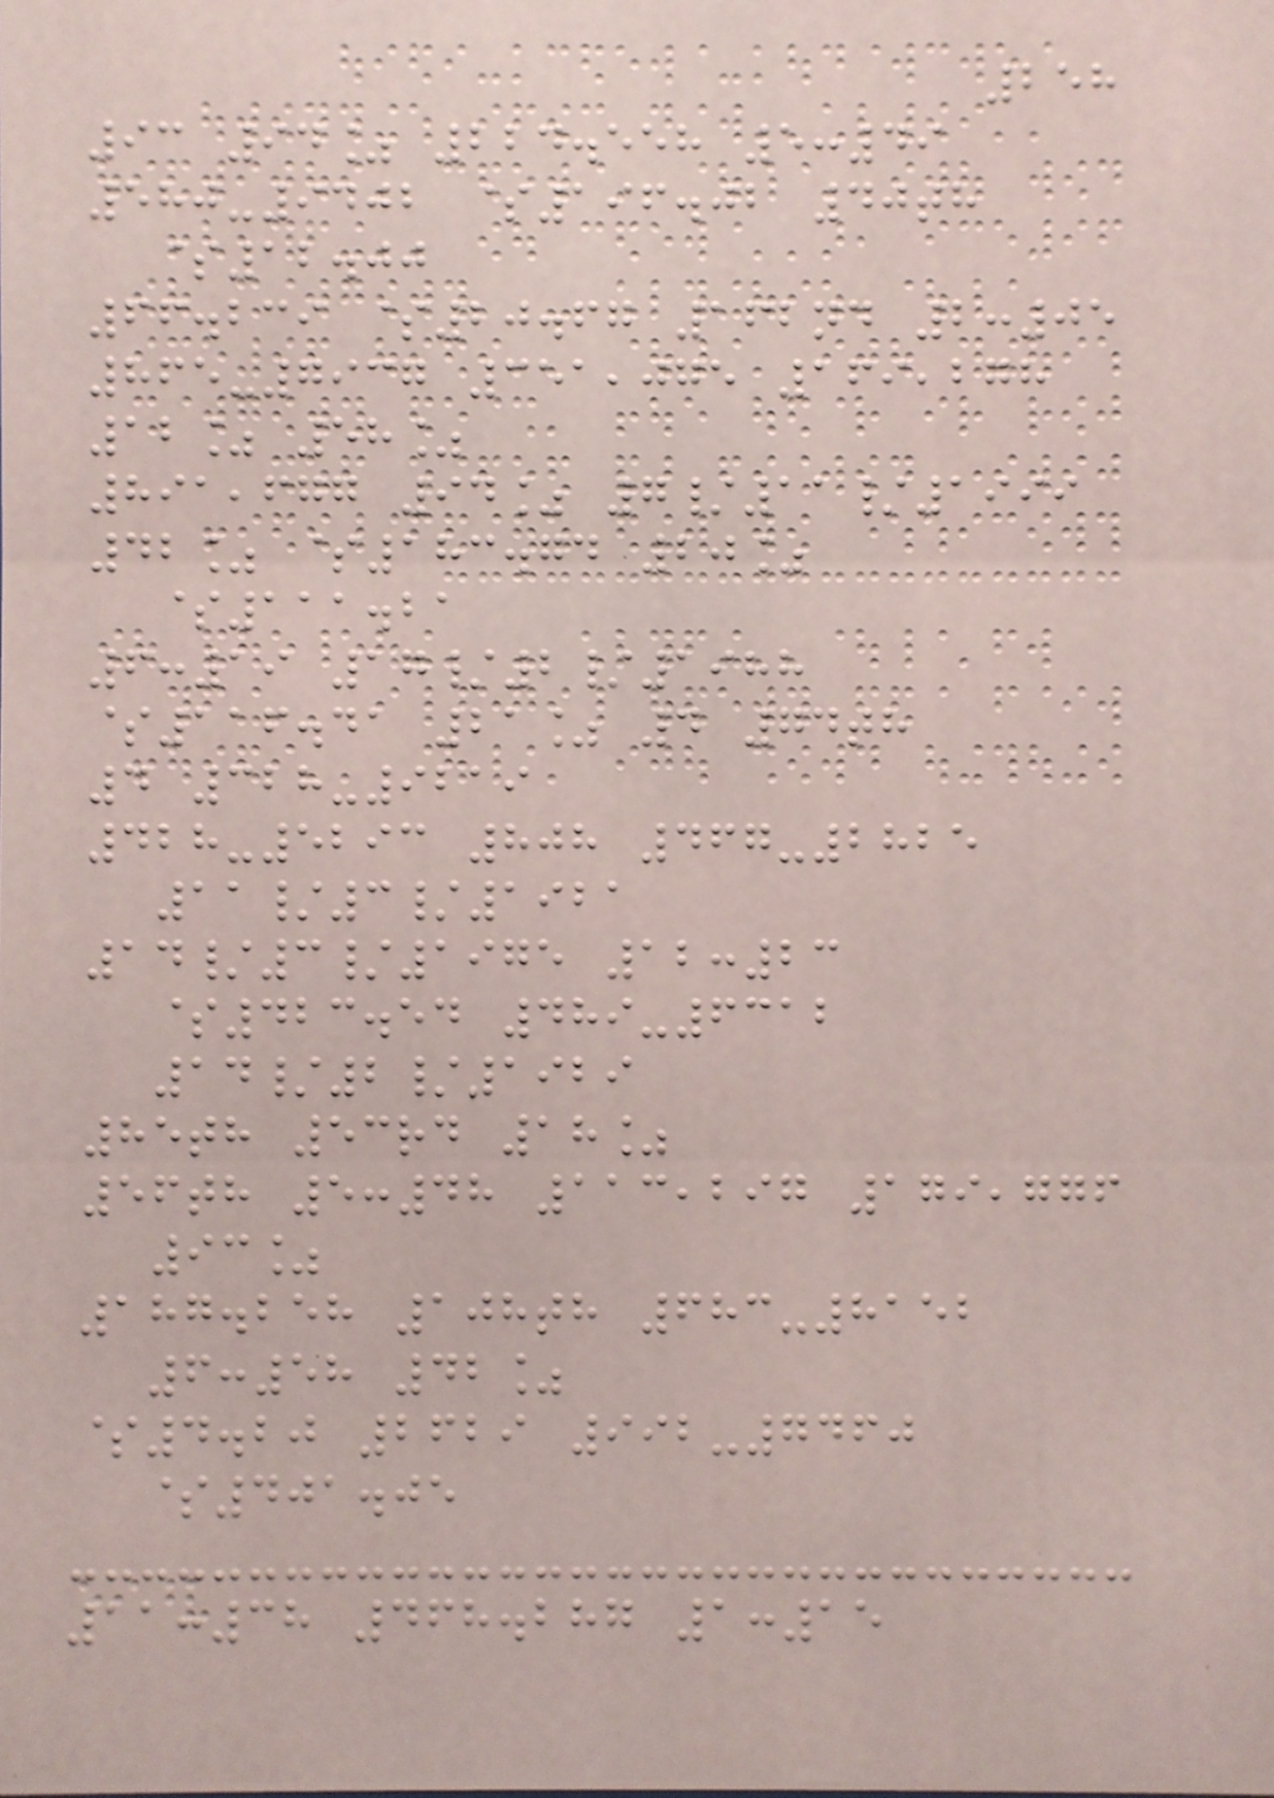258
93 94% 224.558 5:49
580-9402 $196.02 40th
$12.00
66.239 $20.67 162nd 2:05
865-7937 351,075 169,278
12% 58%
891,677 94% 7/11/1999
42% $183.74 20%
$111.21
6:19 17/2/1988
$116.41 21% 4 74th
4 328-9219
428-5293 808 467-2825
11/3/1921
14/3/1975 12:23
$423.54 489-6312
14/2/1929
85th 53rd 18%
56th 5:48 113,297 179,776
93%
187.258 108th 683-8152
6:58 42%
$4.20 2629 992-7460
$401.05
11:38 468.287 1:15
